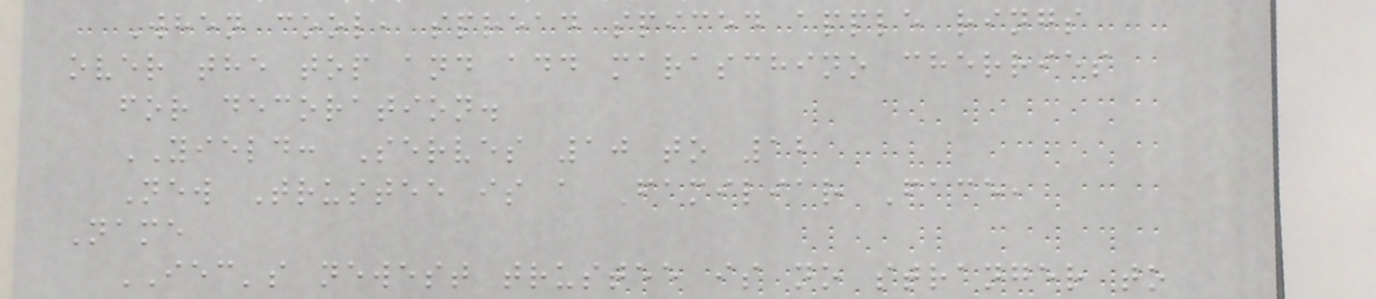When cool, spread spiced apple rings
over the top and add maraschino cherries
for decoration.
YIELD: Serves 10 to 12
New Trustee is a Familiar Face,
Name
IEC's newest trustee is no stranger to
